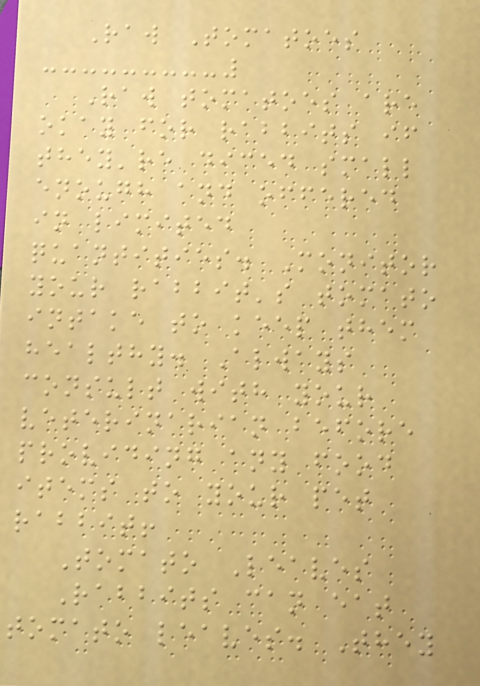Raw Tomatoes
Raw tomatoes are
okay for rabbits if
they're diced small
enough and offered
in limited
quantities. Monitor
your rabbit's tomato
intake to keep them
healthy. Always
consult with your
veterinarian before
providing any food
items to your pet
rabbit!
Tomato Leaves
Rabbits can eat
tomato leaves. They
